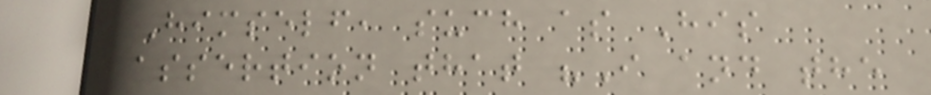Himself, such as His
assertion that "I and the
